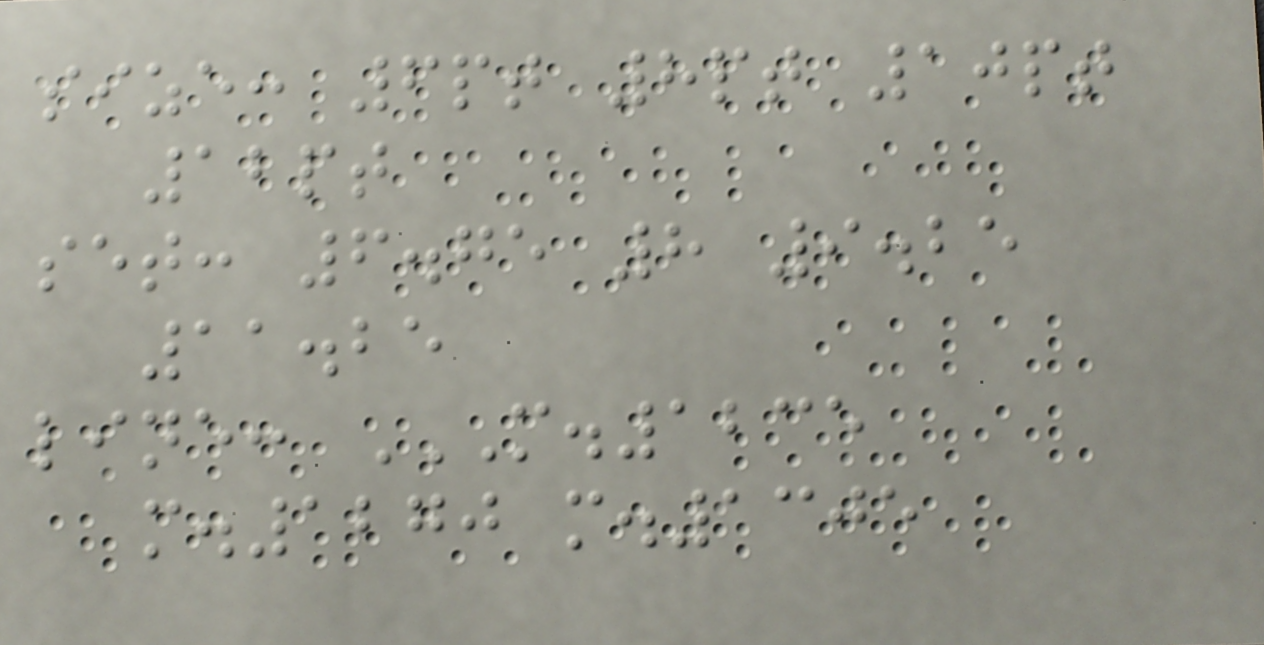size: 6pt 8pt 10pt
12pt
set: 6.75 8 9.25
11.25
line: M.1235
M.1270 M.1305
